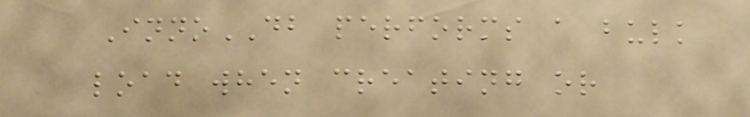InnoDB performs a bulk
load when creating or
